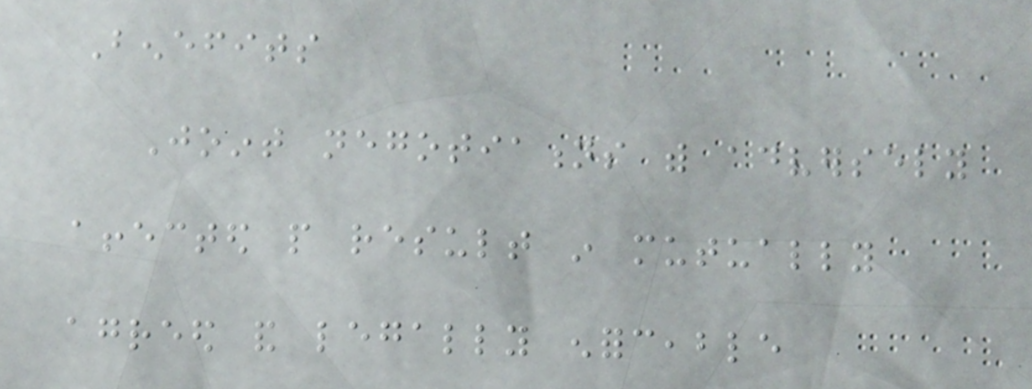Benefits
Joint negotiations with adversely
affected people result in mutually
agreed and legally enforceable
